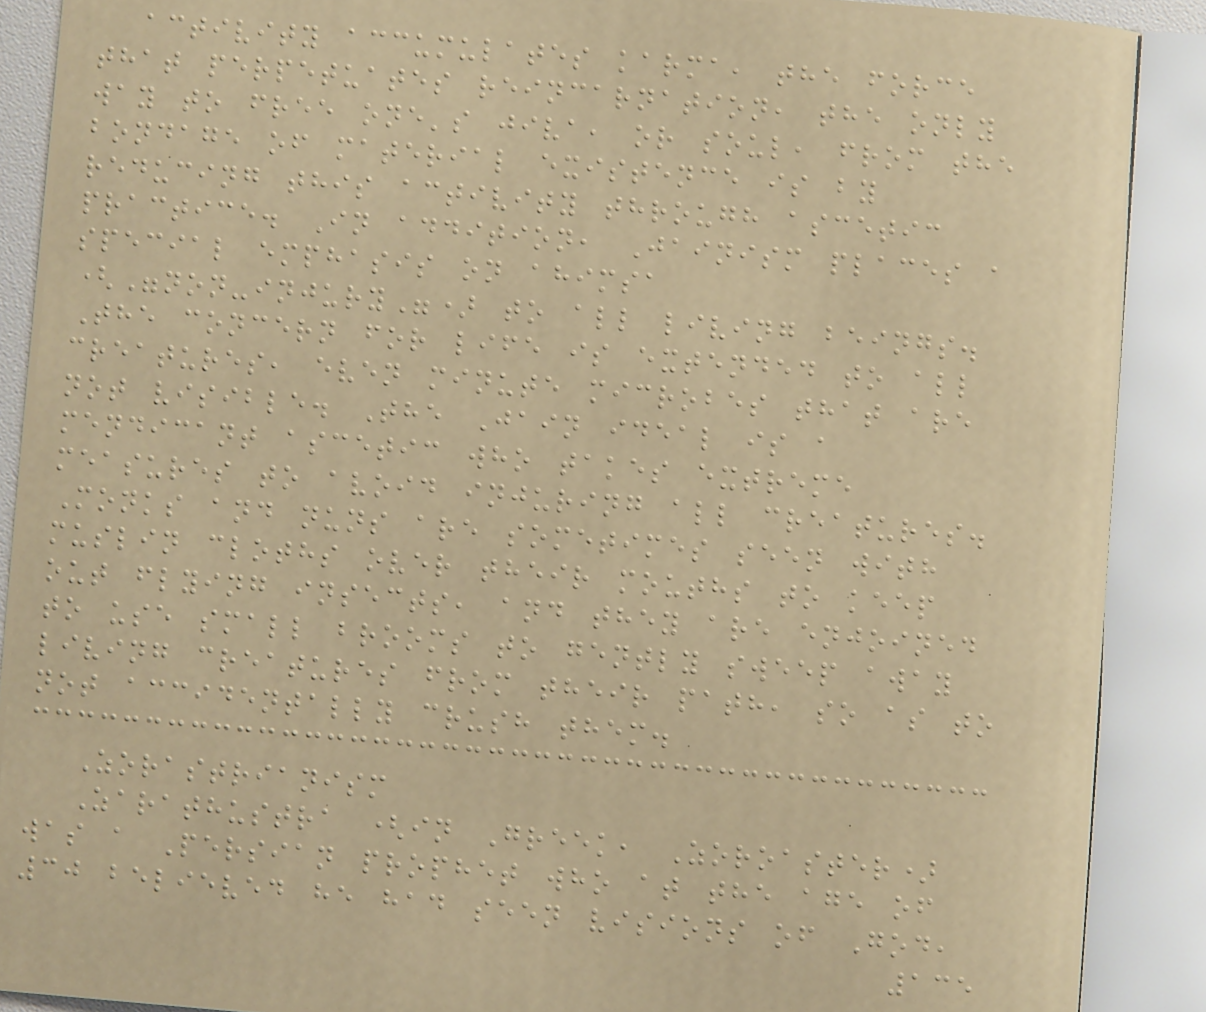activity accumulates karma, the force
that perpetuates reincarnation, the only
way to free one's jiva, or soul, from the
bondage of material existence is by
reducing this activity through ascetic
practice. In addition, Jainism places a
special emphasis on ahimsa
("non-injury") to all living beings.
The concern for life is extended to all
creatures, even minute microbes that are
not visible. The Jain ideal is a
mendicant ascetic who takes extreme
measures to avoid injuring all creatures.
Monks and nuns are sometimes seen with
muslin cloths over their mouths to keep
out flying insects, and they are enjoined
to use small brooms to gently sweep away
living creatures from their path, so as to
not accidentally crush them.
Zorastrianism
Zarathustra (in Greek, Zoroaster)
was a Persian prophet who at the age of
30 believed he had seen visions of God,
135
